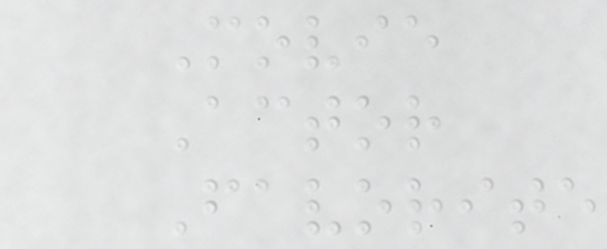Movie
Actor
Favorite
